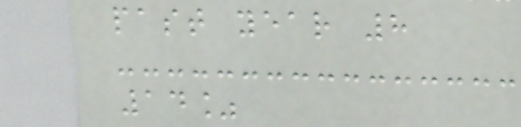past year 8
14%
